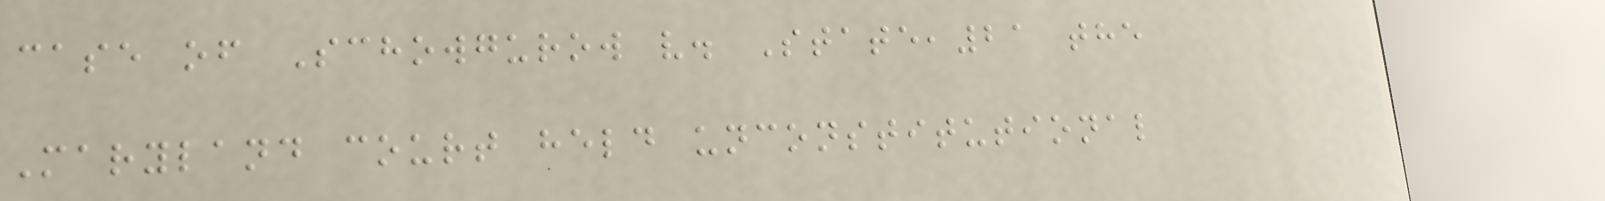case of Schowgurow v. State,21 the
Maryland court held unconstitutional
